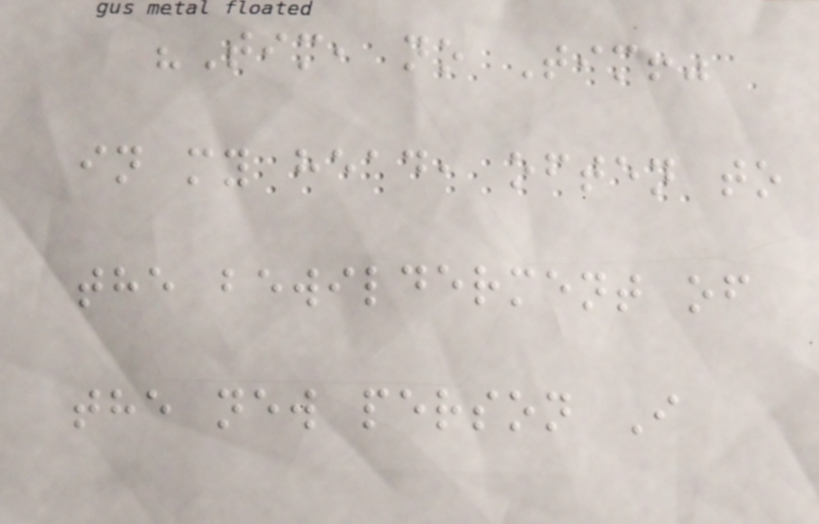"Tim, no Tim!"
in my head, often to
the bewilderment of
the new person I
